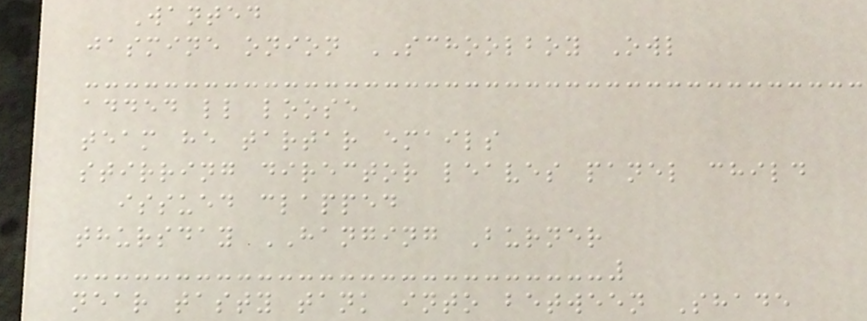Wanted
jasmine onion SCHOOLBOY Owl
added ll loose
team he tartar emails
stirring director leaves panel child
issued clapped
thursday HANGING Burner
near tasty tank into between Shade
